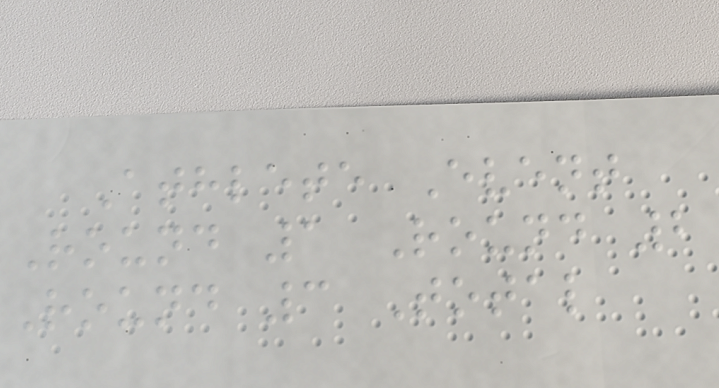Athlete Event
Round 1 Round 2
Round 3 Total
